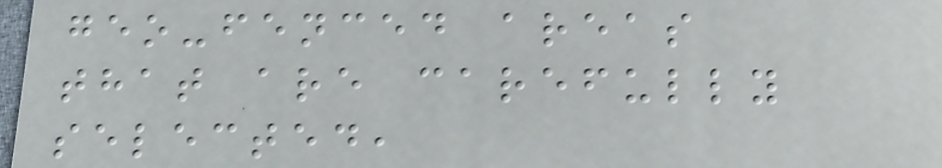geo-fenced areas
that are carefully
selected,
